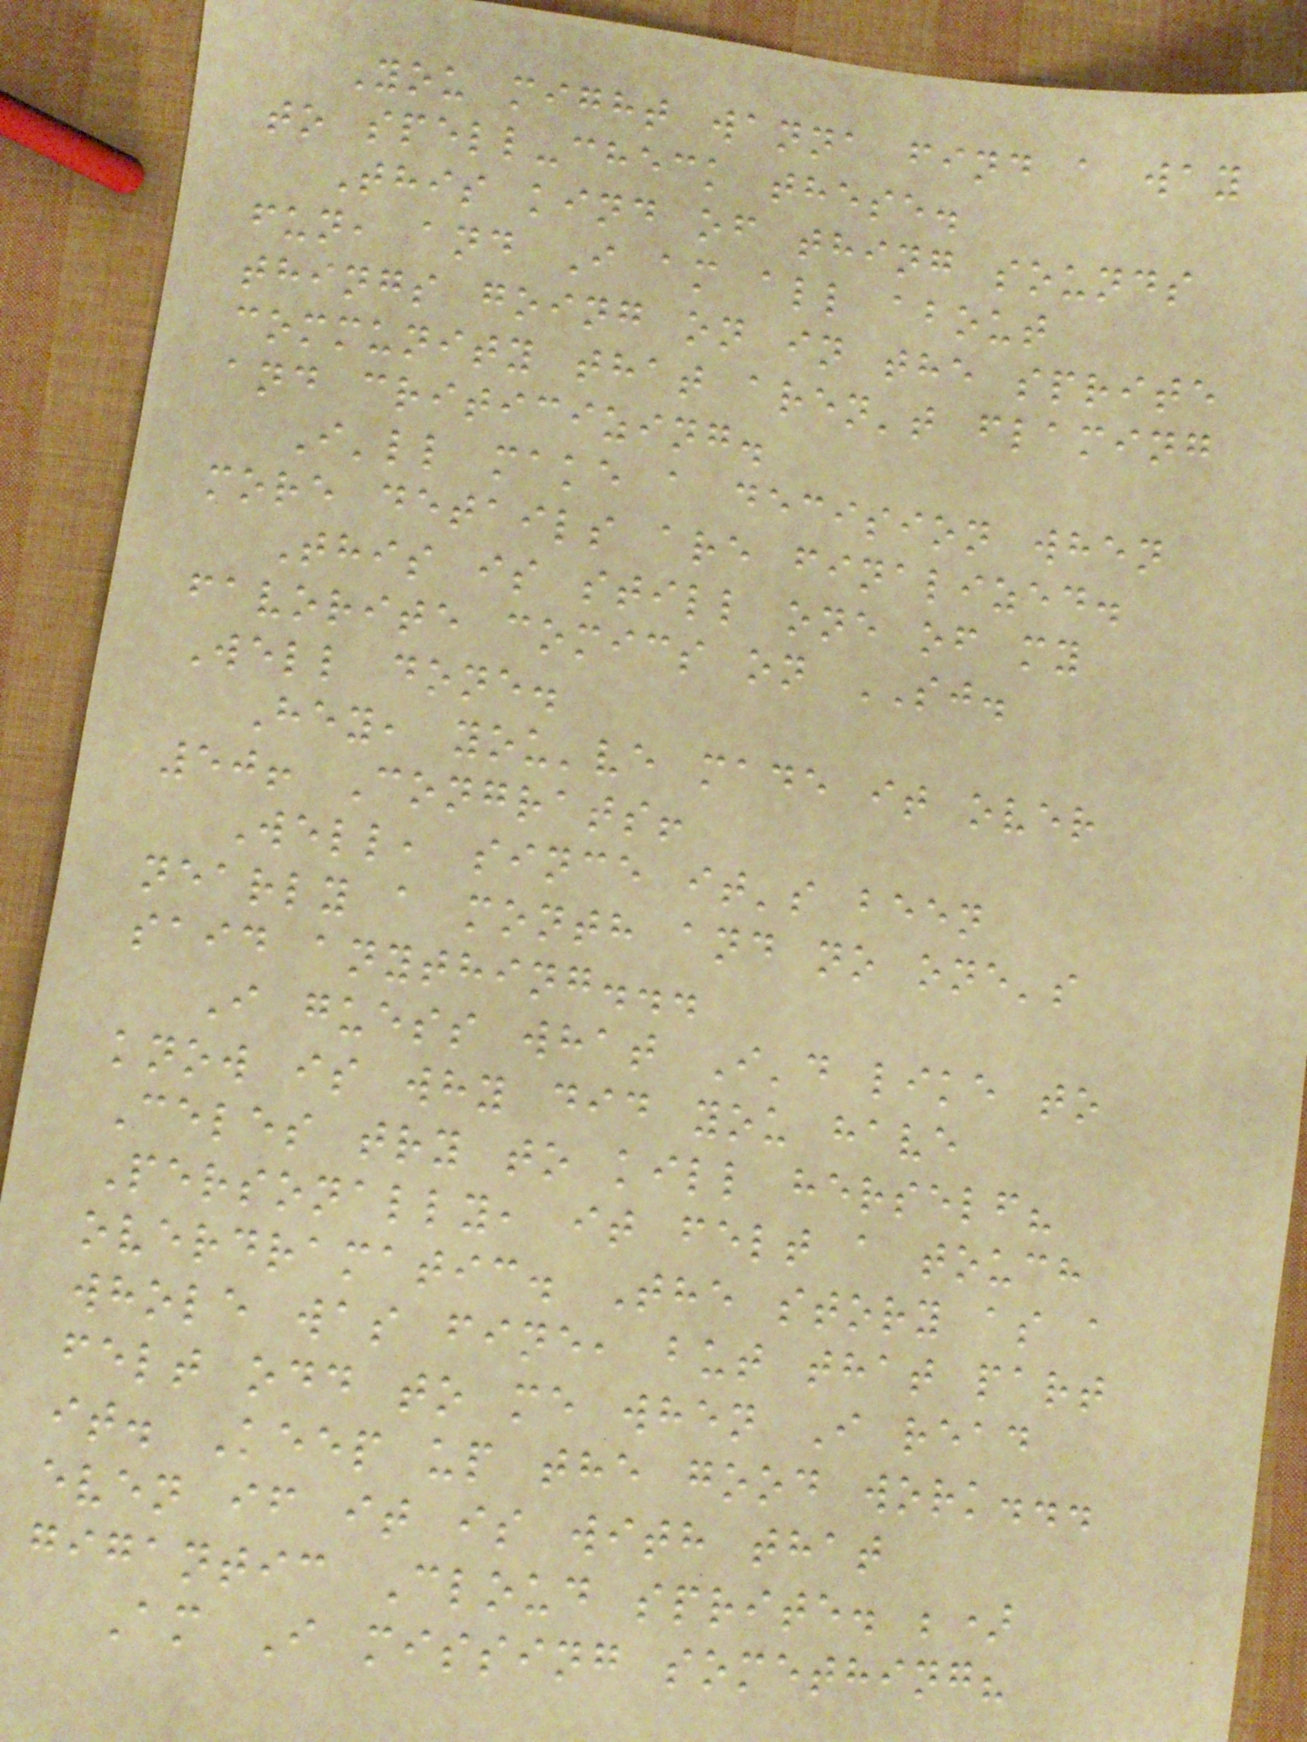You might wanna find a way
to spell-check these.
This kind of thing sounds
fun, and I am all about
things going on in the sprite
community that aren't flaming
and criticizing.
I'll make a decision when
more details are finalized.
This is still one of my
favorite comics on SJ.
Well done.
Hey, you've made it over
50! Congrats!
Well, since it's been
nearly a month and no one's
said anything...
I guess what I'd like to
know is why did you have
Celes try to kill herself?
Personally, it felt a touch
overdramatic. The story as a
whole was fine, but that part
felt odd to me when I read
it. Keep up the good work...
even if it is with that
gigantic Cloud sprite. ;)
Am I missing something?
